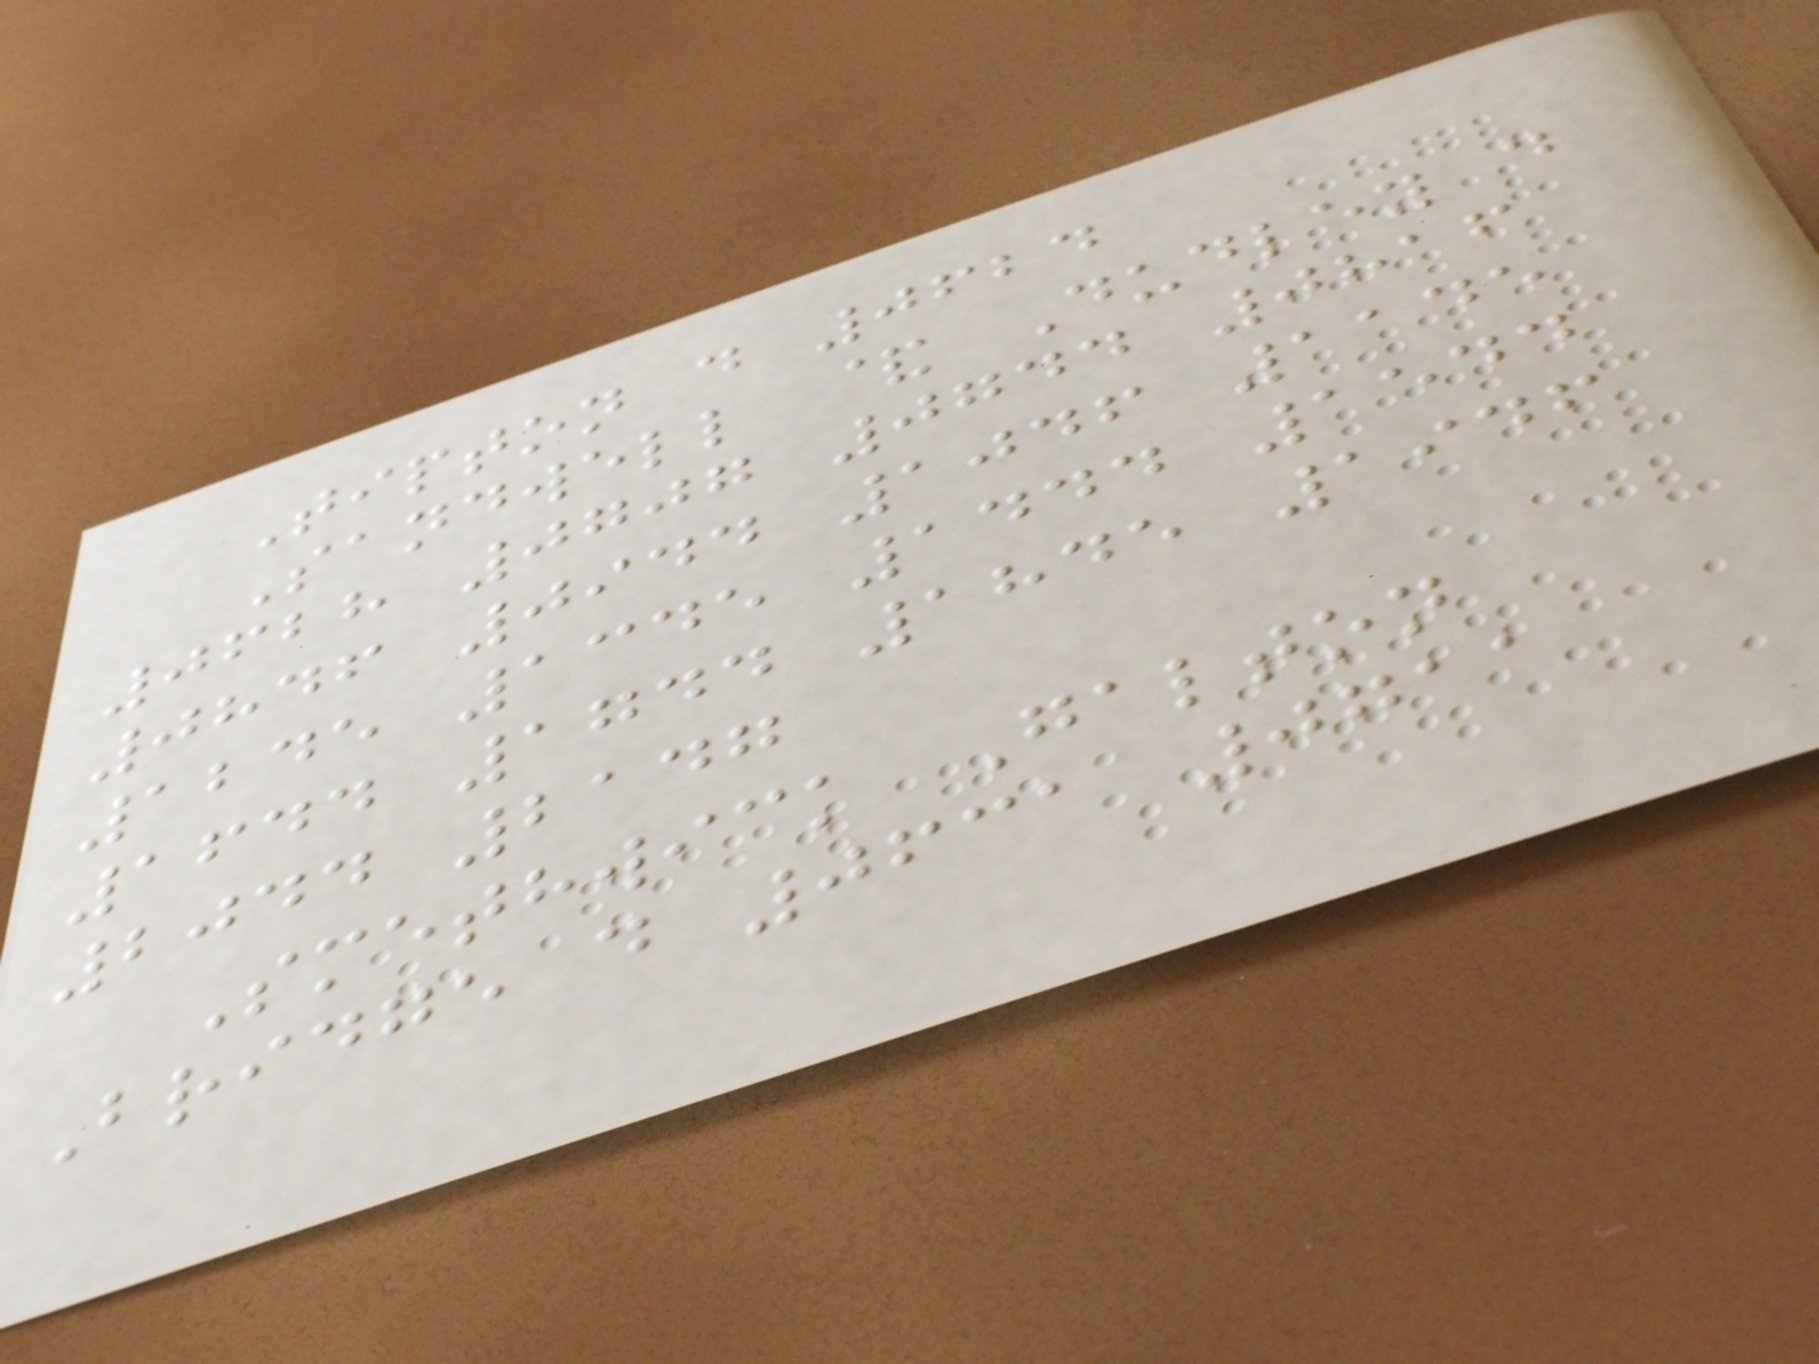Tipton d 0624
Sandwell & Dudley d
0628 0707 0744 0816
0846 0944 1046 1145
1245 1345 1444 1544
1644 1744 1845 1946
2044 2147
Smethwick Galton
Bridge d 0631 0711
